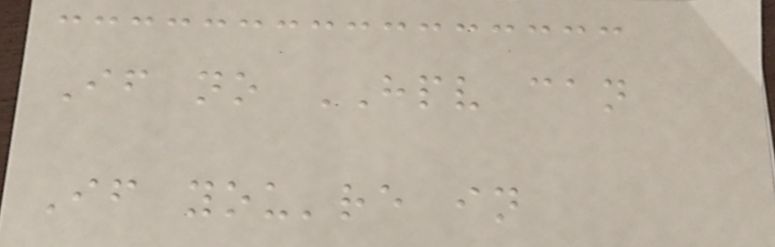If no HPV can
If you're in
